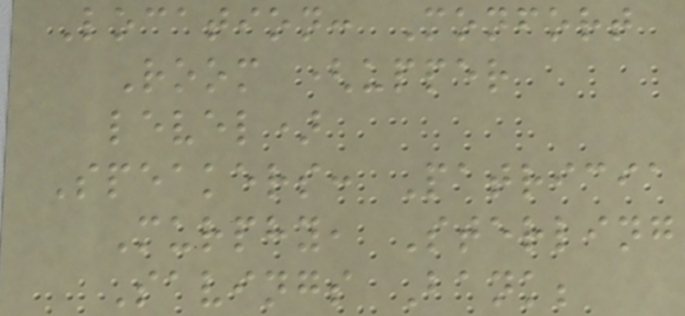Location: Monfort
Room (upper
level)
Speakers: Patricia
Murphy, Sterling
Savings Bank;
